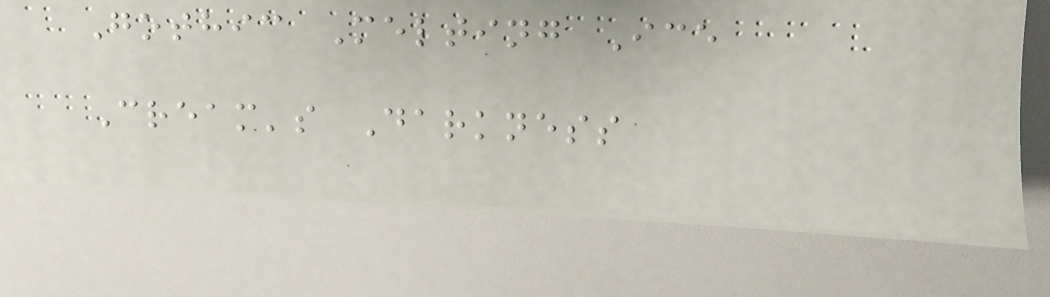Gothic Melting Ice
Cream's Darkness
